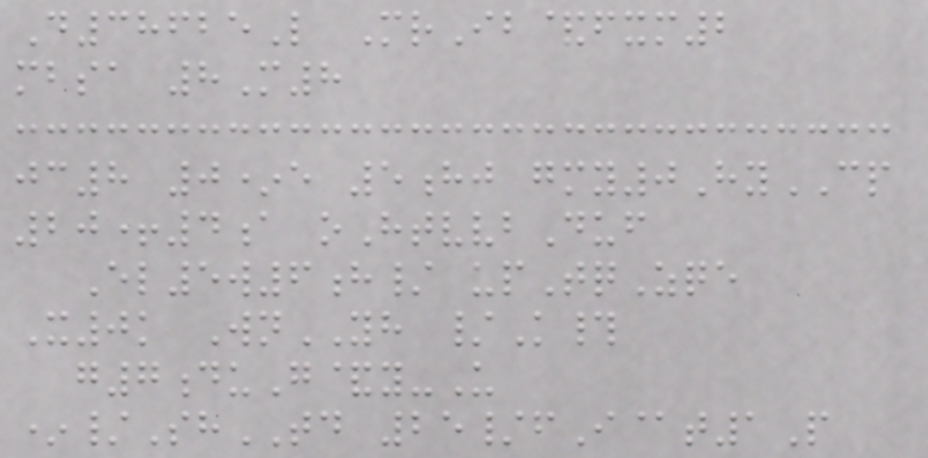D38625L MrIb&fxm2
mbsa 8M8
jc8 0*e 5hj gmy0HyCP
20+4a oHtvvbDuf
El5w6h/ upTqZqe
X0k WnYH /K#
g7duG&y-U
*/ShTD 25/fI@t1P
